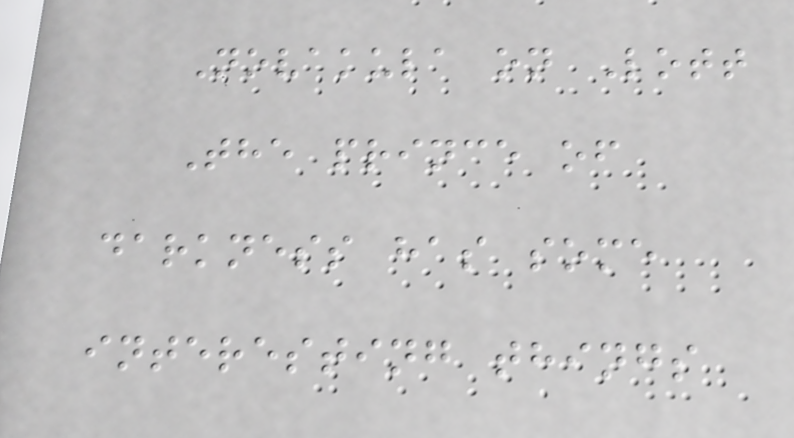Novakula on Lott
The prince of
darkness has some
interesting things
